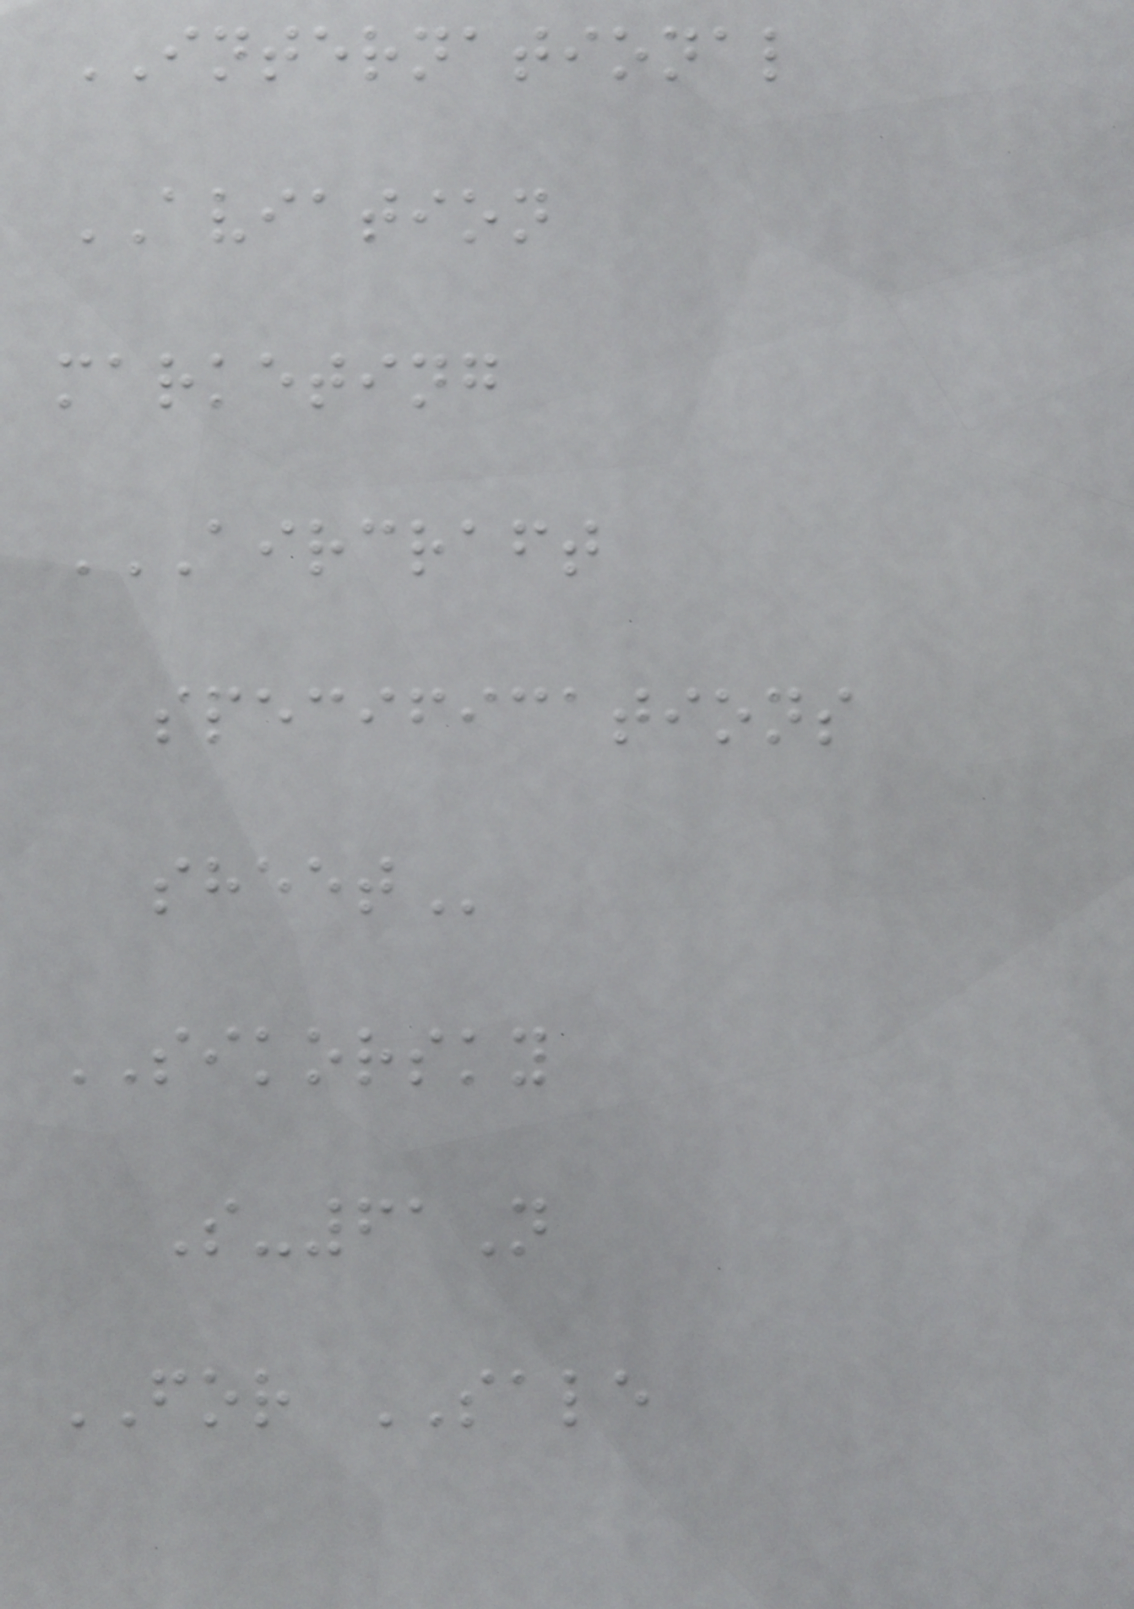INTERNATIONAL
AVIATION
marketing
AIRCRAFT
SPECIFICATIONS
SHEET
SIKORSKY
S-61N
FOR SALE
